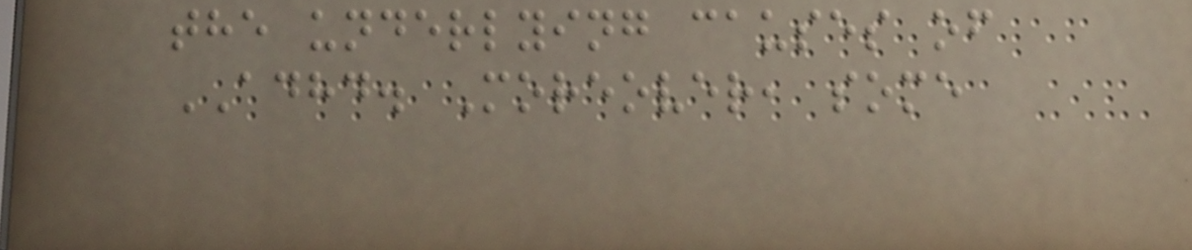the underlying causes of
ADHD. Moreover, some
